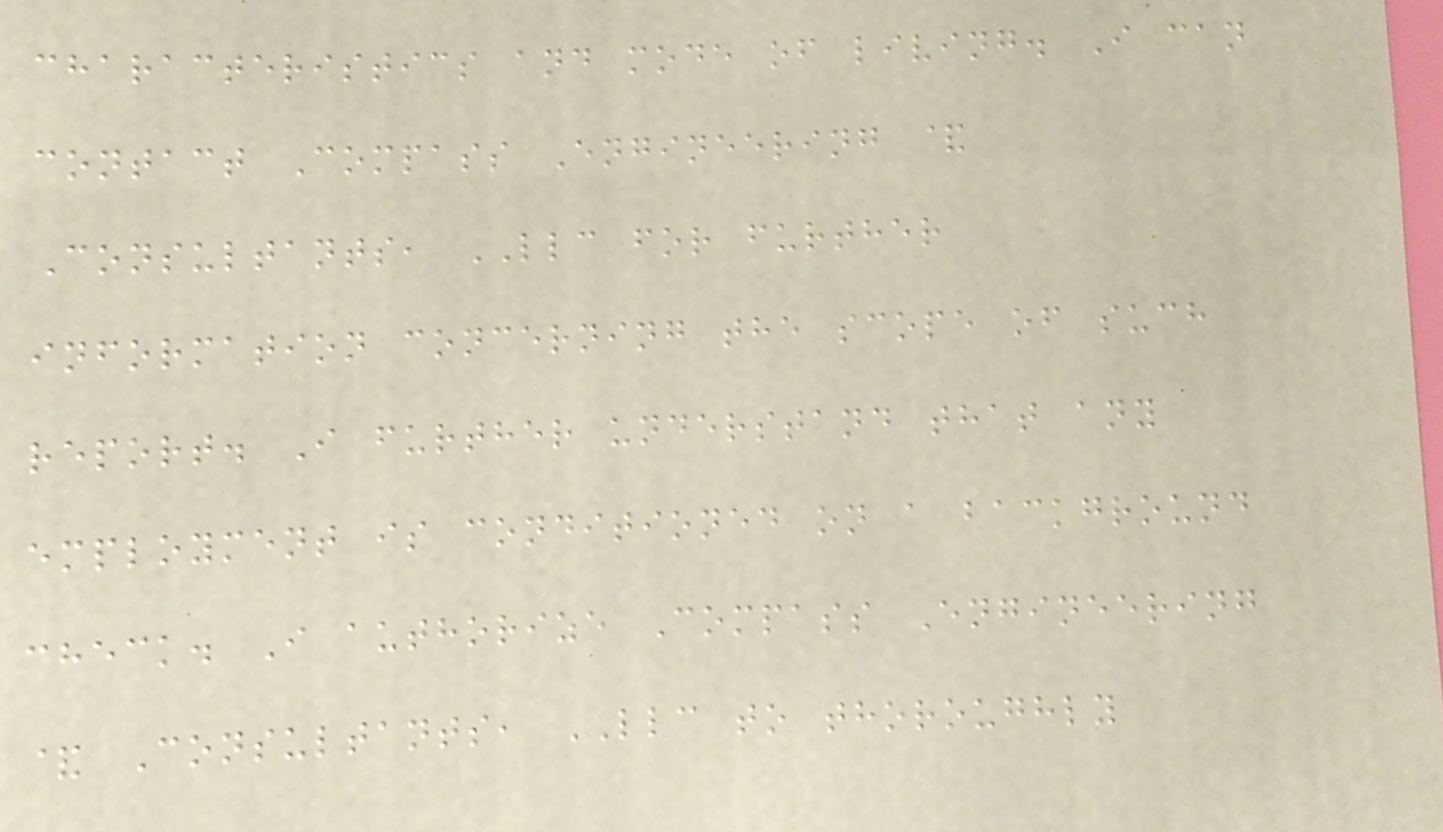characteristics and mode of living. I can
contact Compass Engineering &
Consultants, LLC for further
information concerning the scope of such
report. I further understand that any
employment is conditioned on a background
check. I authorize Compass Engineering
& Consultants, LLC to thoroughly
